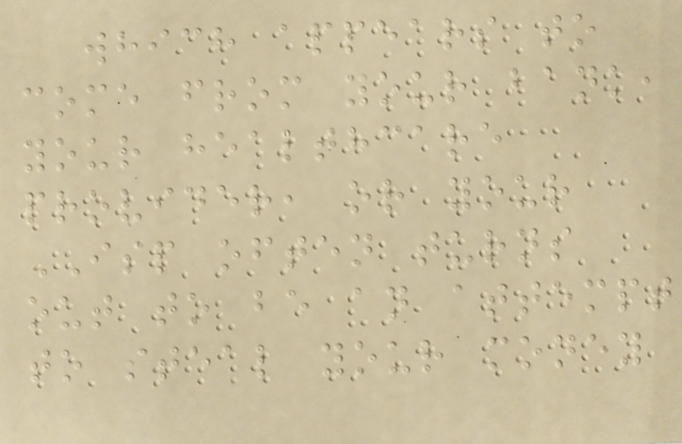which appears to
come from your bank,
your healthcare
provider, or your
ISP often turns
out to be an attempt
to steal your money
